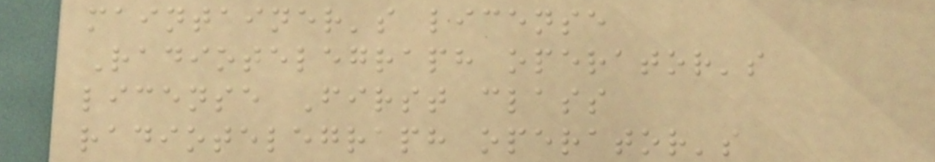maintainer's license
Radiotelegraph operator's
license First class
radiotelegraph operator's
